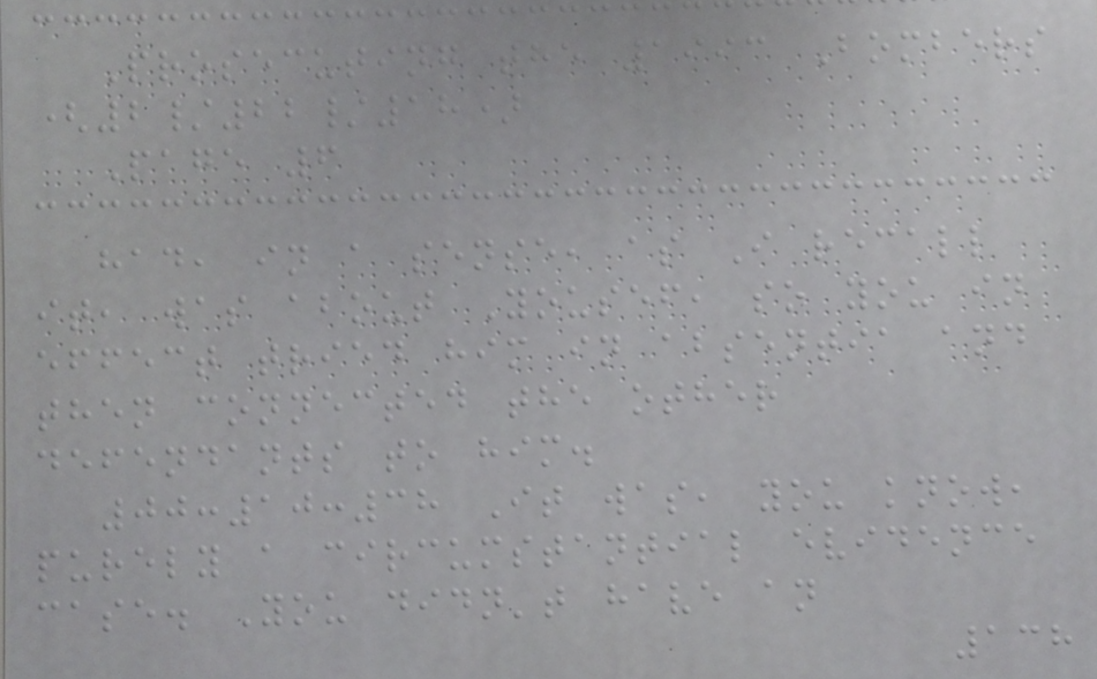Prosecuting the 1993 Bombers
(2/22/18)
Page 6
had, in a sense, as I recall
it, was about Yousef, so you in
effect tried him in absentia and
then connected the other
defendants to him.
00:10:38 It was, you know,
purely a circumstantial evidence
case. You didn't have an
138
